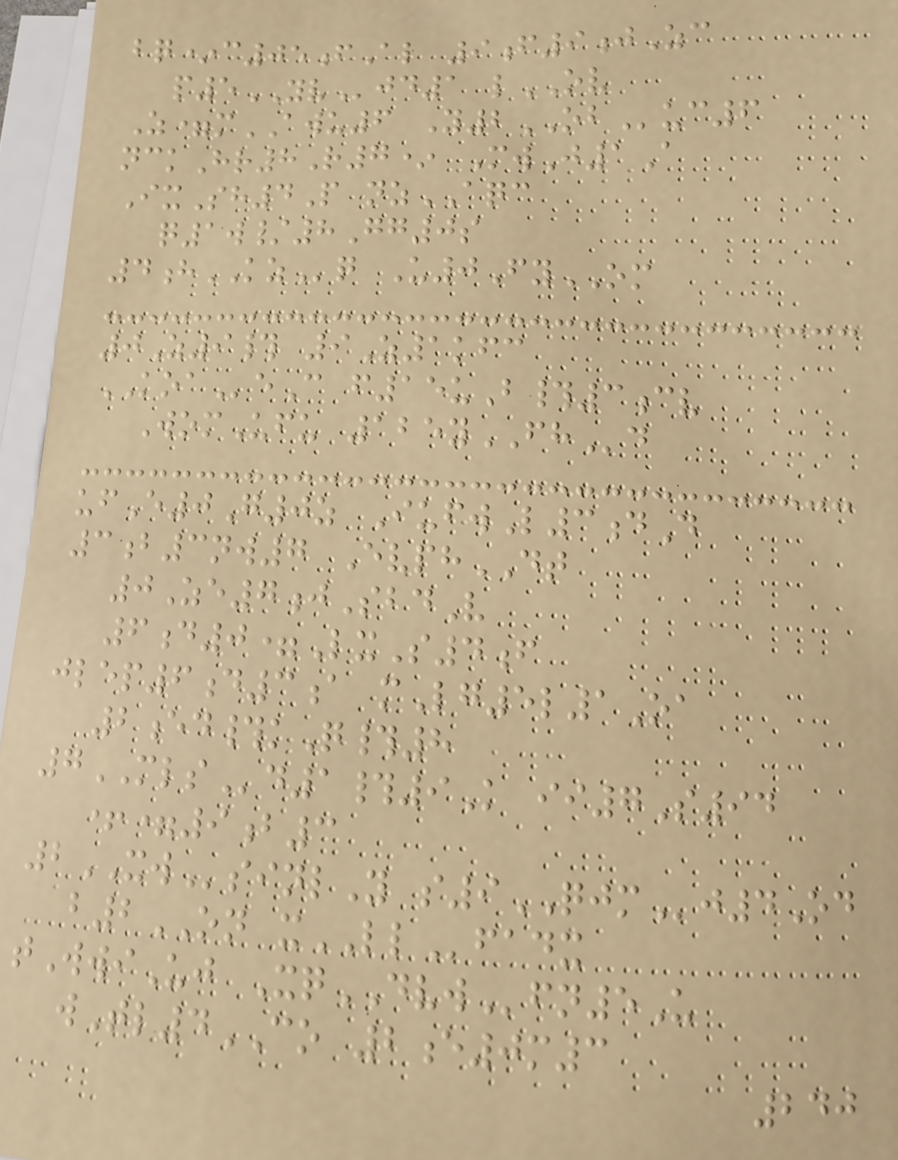bq*c05fAl 9f9jZc
p5YVjd1 lOV
Z=mAWU6 Y2OBuc6
nckHr8R7* MwJ1A
IxSh4P nzAQC
q1w/8Gg0s
4hKZq U0FyOM
0Z9# 9Z1kfc
KOAeC f15uB#3cv
WomUfu 125yFHd
ufE0G0z IufwL3dD
3b3nw7 EvphDT
0Ze7jSbdV
6d0=LxS4f
jlep6d3a mLg5l1Oa
2ed#kQ#8
7MLSd1#9K ii7S94
+=9b3
2XWsinlY s9QJMj4Od
b2ON xLLfadx
tWwiUj XqDVWfn5U
wTl4CO 2e0m3
240
